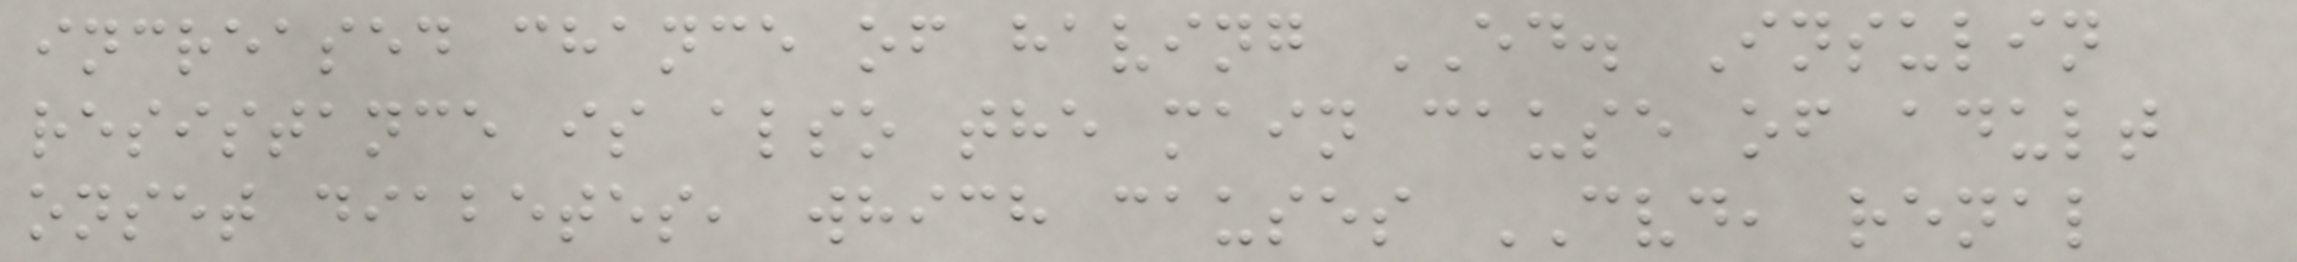increased chance of having ED. Insulin
resistance is also the main cause of adult
onset diabetes, which causes CVD, renal
